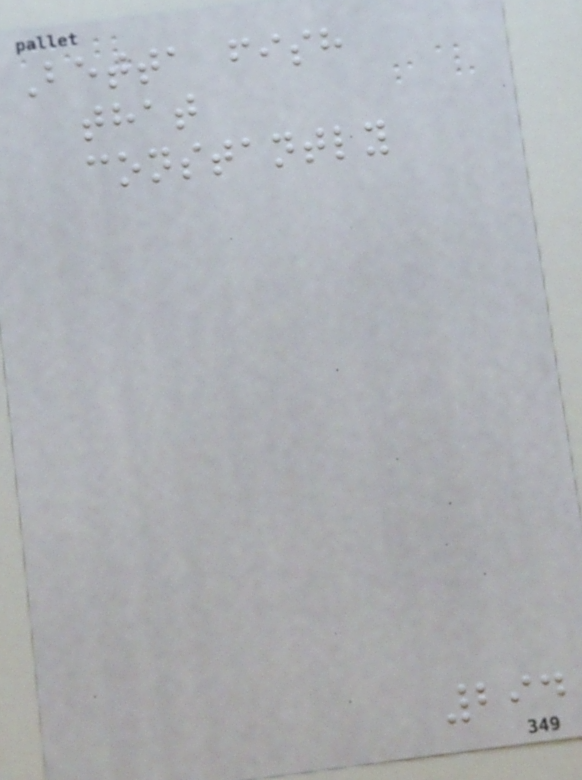Betta fish
that
constantly
294
